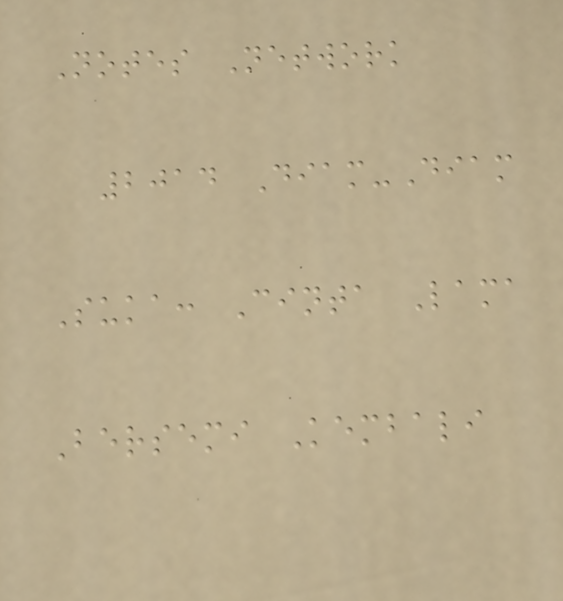Notes Network
2014 Diam-Diam
Suka: Cinta Lama
Bersemi Kembali
